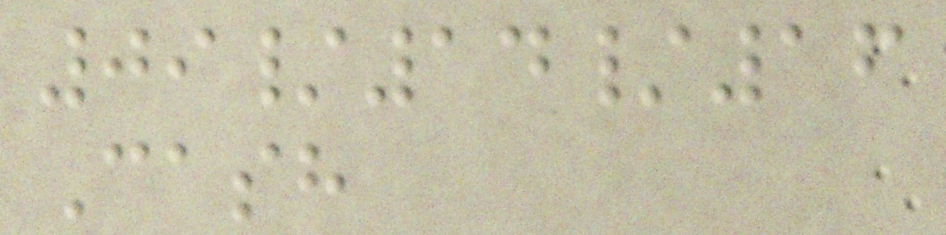09/14/16
Cash
